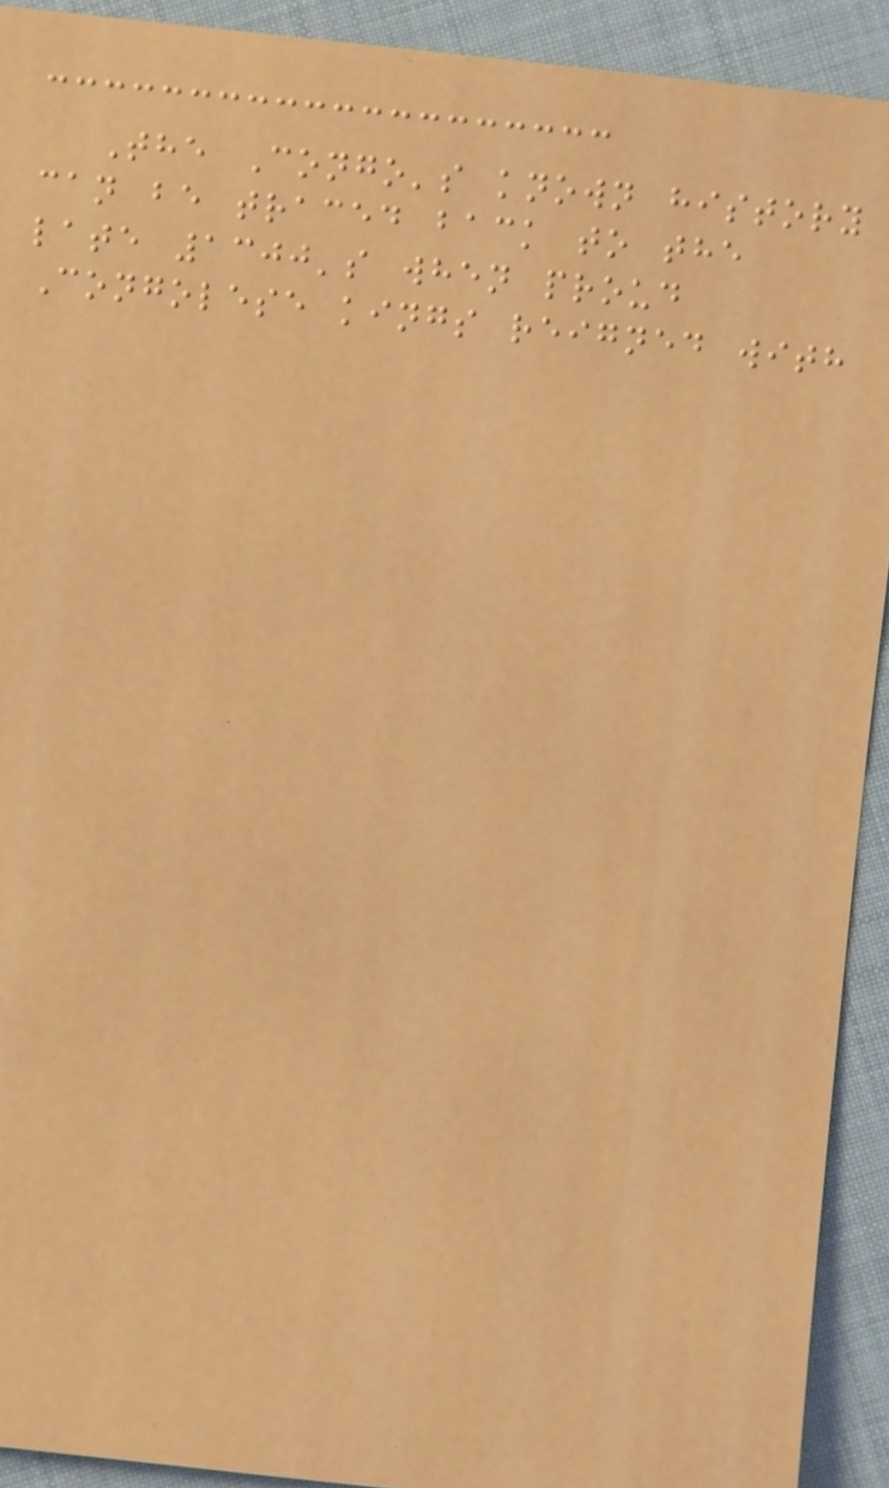The Congo's known history
can be traced back to the
late 1300's when proud
Congolese kings reigned with
